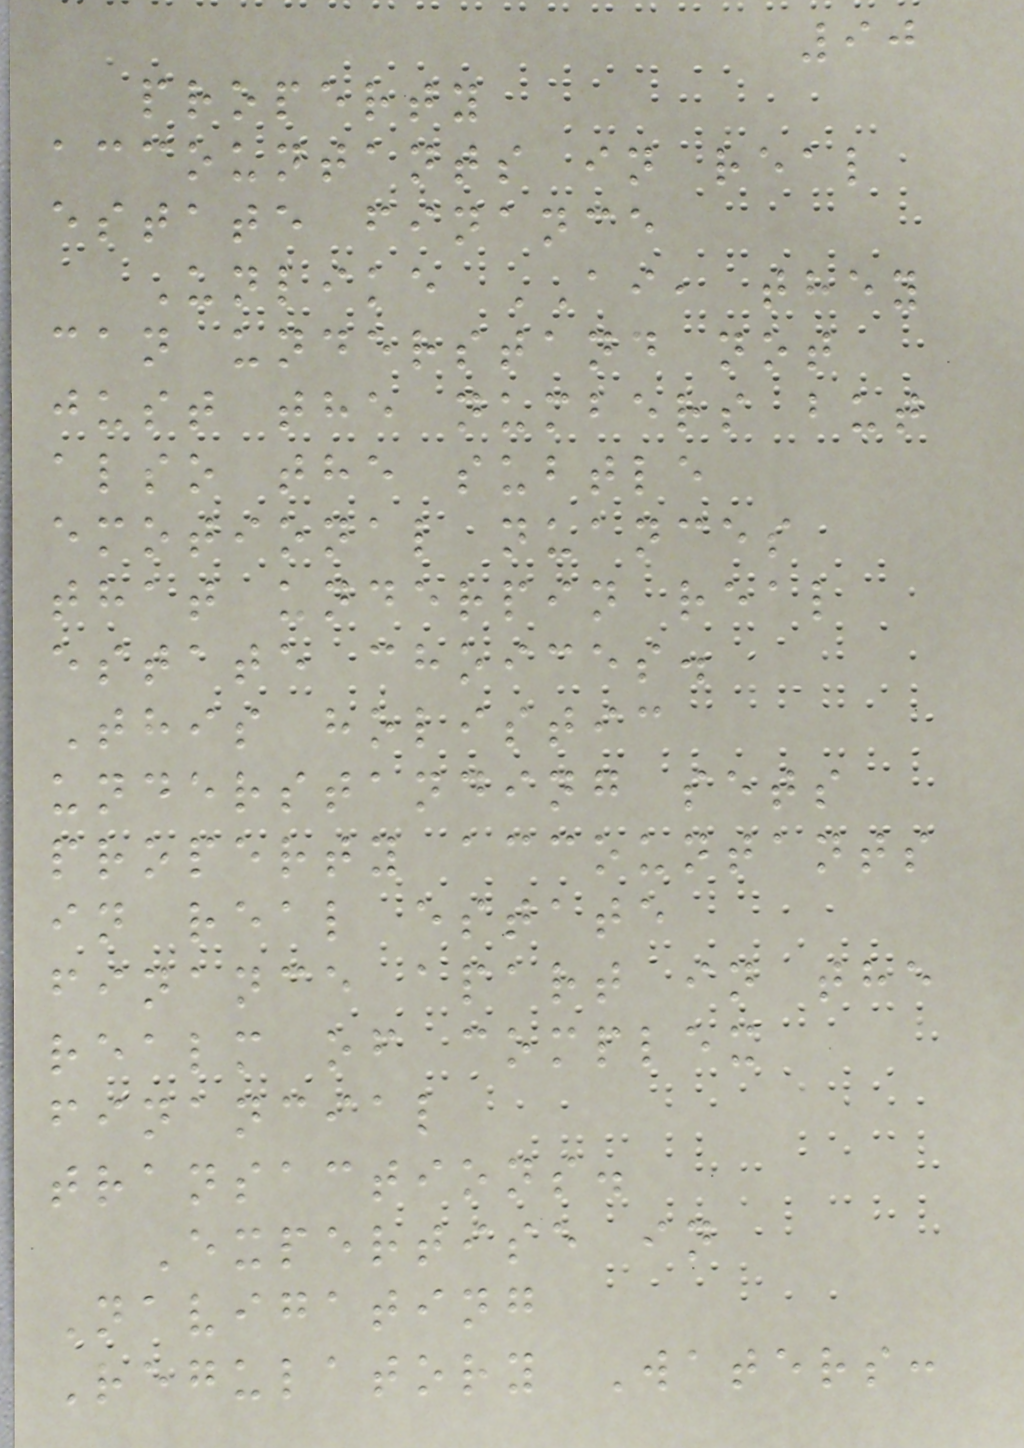90
property
accountants in real
estate finance
Unlike AI, they
can understand not
just the numbers but
also the subtle
emotional nuances
that underpin real
estate choices.
This holistic
understanding sets
property accountants
in real estate
finance apart in the
realm of complex
financial
transactions.
Expertise in
Navigating
Regulatory Waters:
